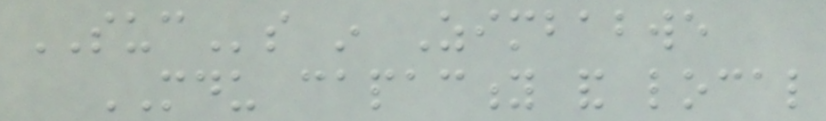SUCs in Zimbabwe
MDU capacity and local
